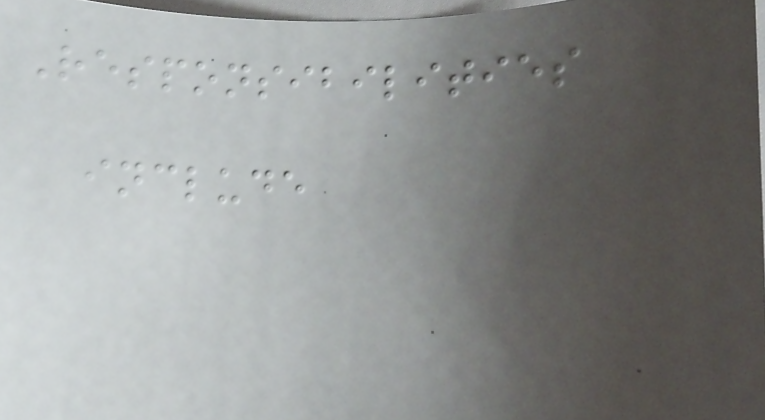Responsibilities
include
